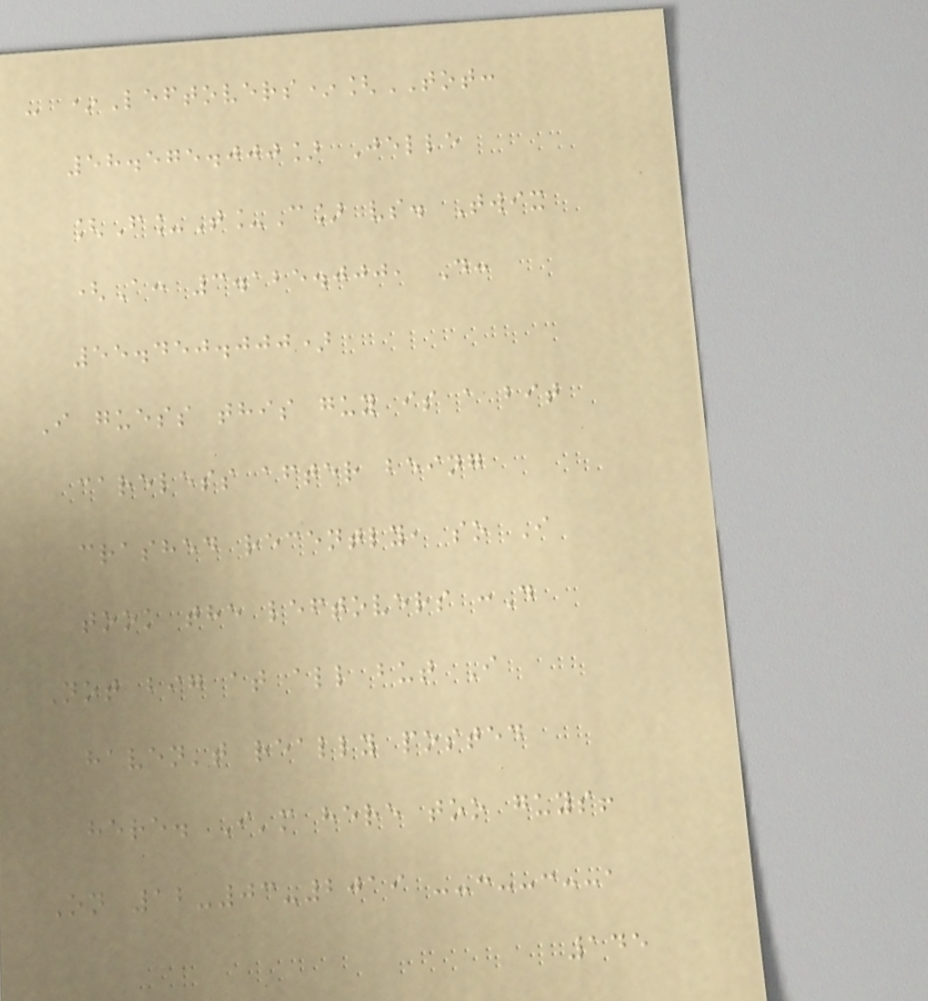- *Leftovers*[TOT:
58.575.000] Jelle
[F_T_C] vs. Twix
(A: 3.125.000, D:
55.450.000)
I guess this guy is a bit
careless after being
crashed recently, so I
took the leftovers :D
Not big at all but I
haven't really posted
here. I'm here too guys!
On 12-03-2019 --:--:--,
145
